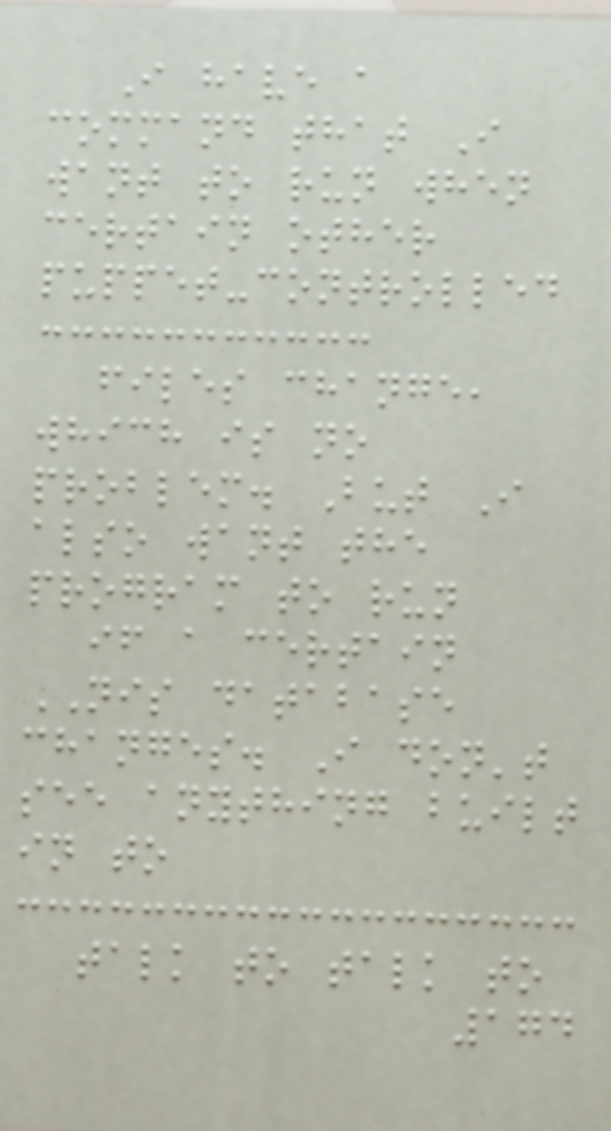I have a
command that I
want to run when
certain other
puppet-controlled
files change,
which is no
problem. But I
also want the
program to run
if a certain
NIS database
changes. I don't
see anything built
in to
talk to talk to
174
